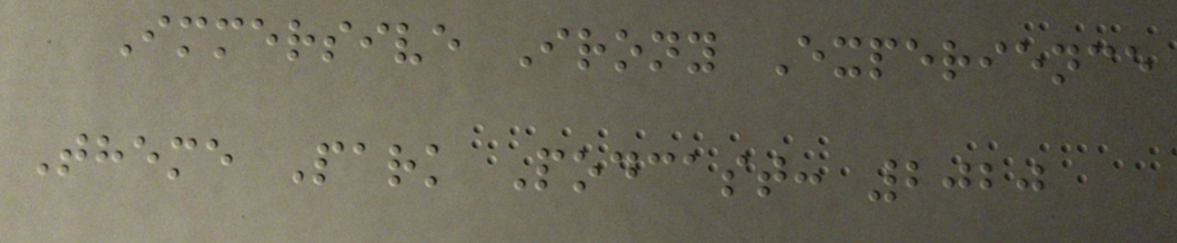Immersive Irony Experience
Theme Park Podcast: 2020
